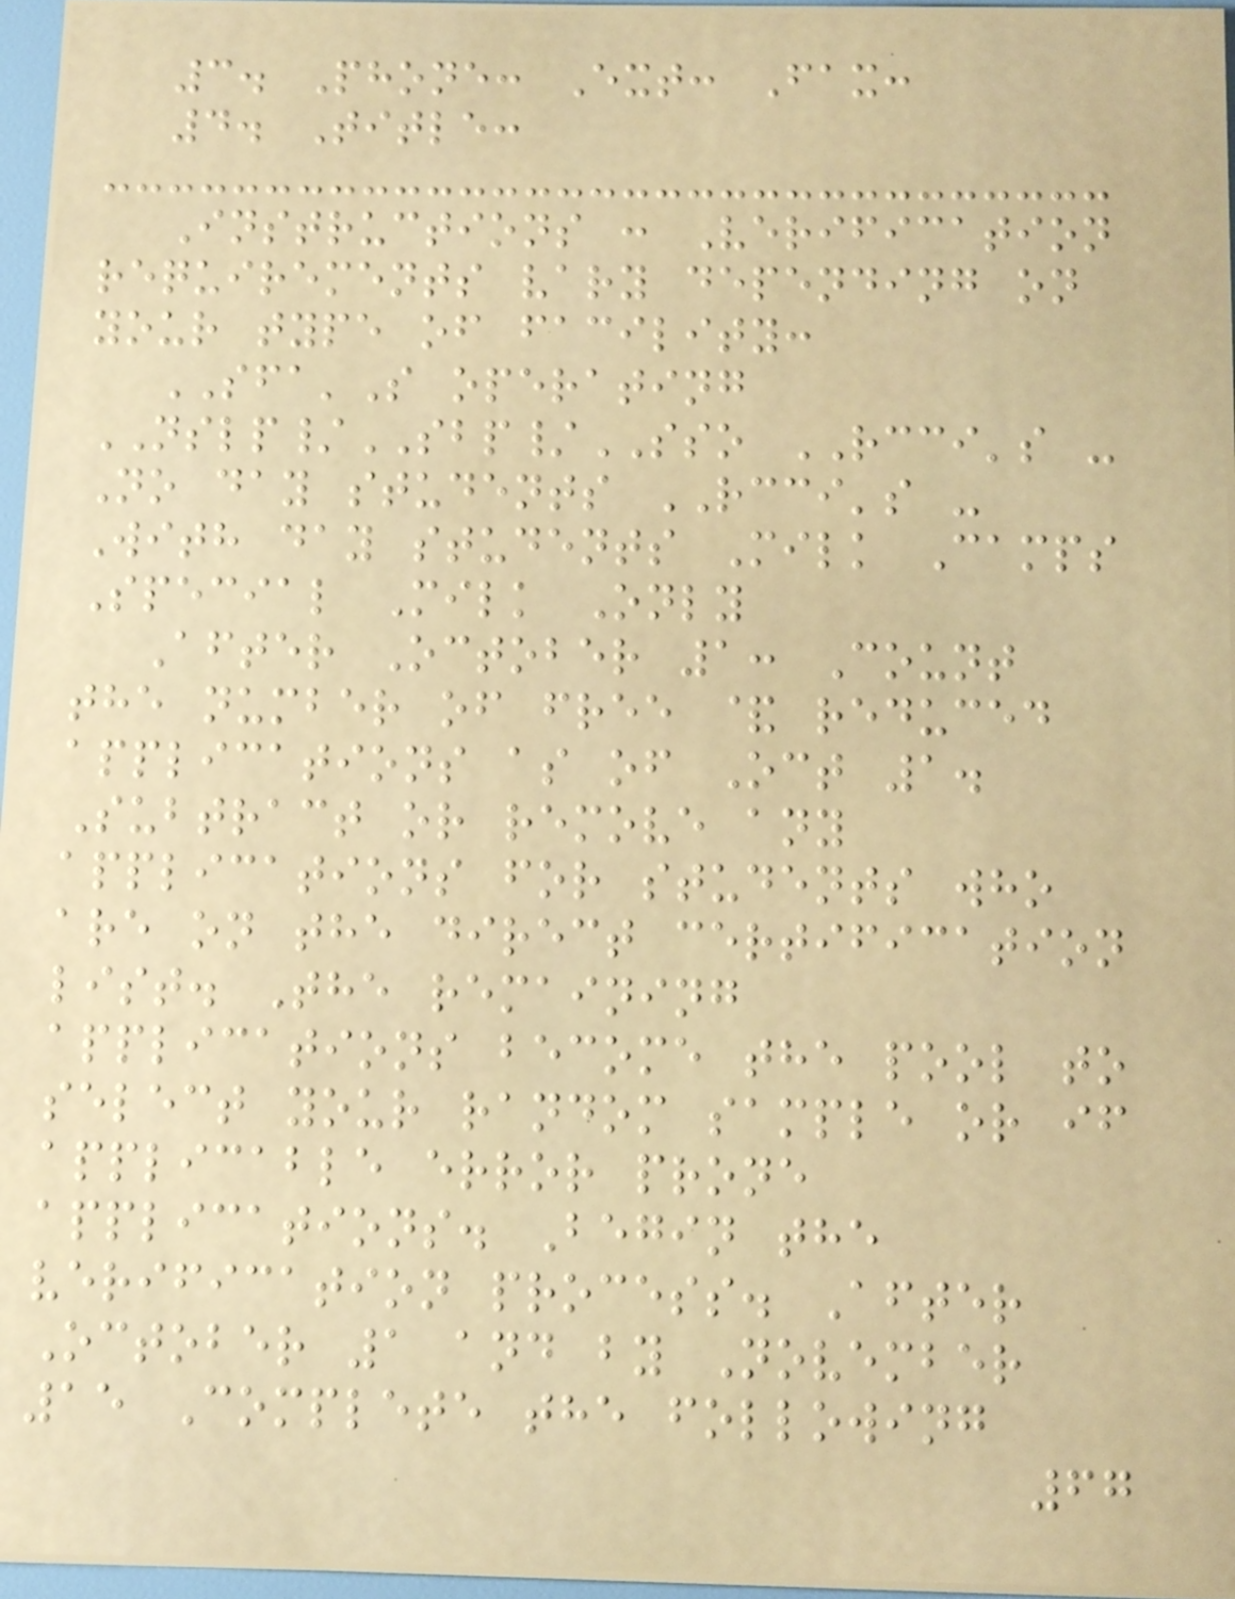3. Phone: Ext: Fax:
4. Title:
Instructions : Verification
requirements vary depending on
your type of facility:
SFA'S operating
NSLP/SBP/SSO RCCI's -
No day students RCCI's -
With day students Milk Camps
Special Milk Only
After October 1: Count
the number of free & reduced
applications as of Oct 1.
Subtract or remove any
applications for students who
are on the direct certification
list. The remaining
applications become the pool to
select your random sample or if
applicable error prone
applications. Begin the
verification process. After
October 1 and by November
15 Complete the following
67
